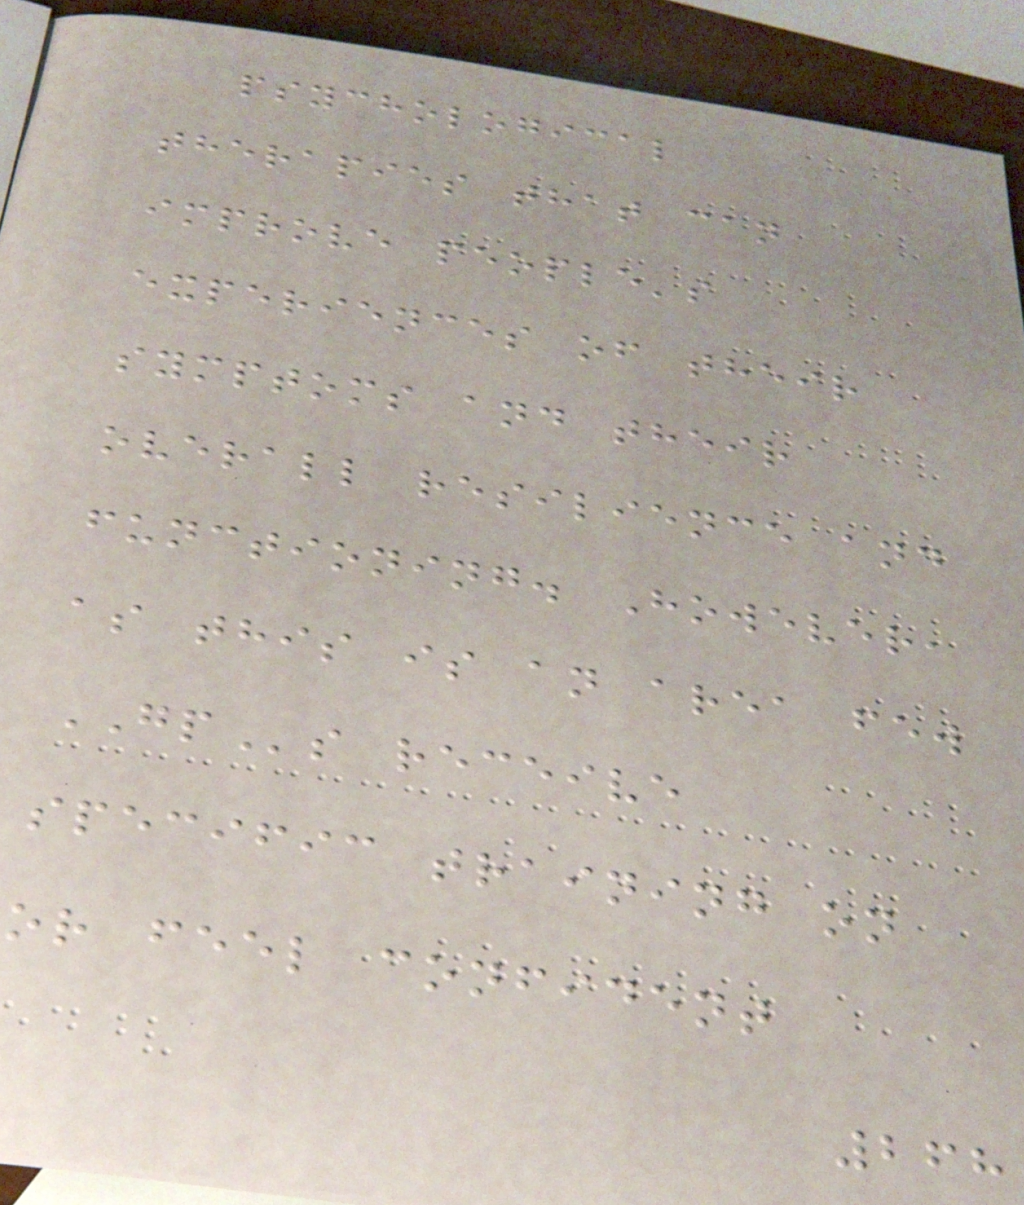psychological
therapies that can
improve people's
experiences of their
symptoms and their
overall resilience and
functioning. However,
as this is an area few
GPs receive
specific training on
or feel confident
268
